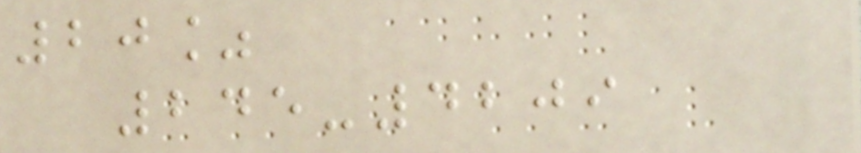20%
245-4209
